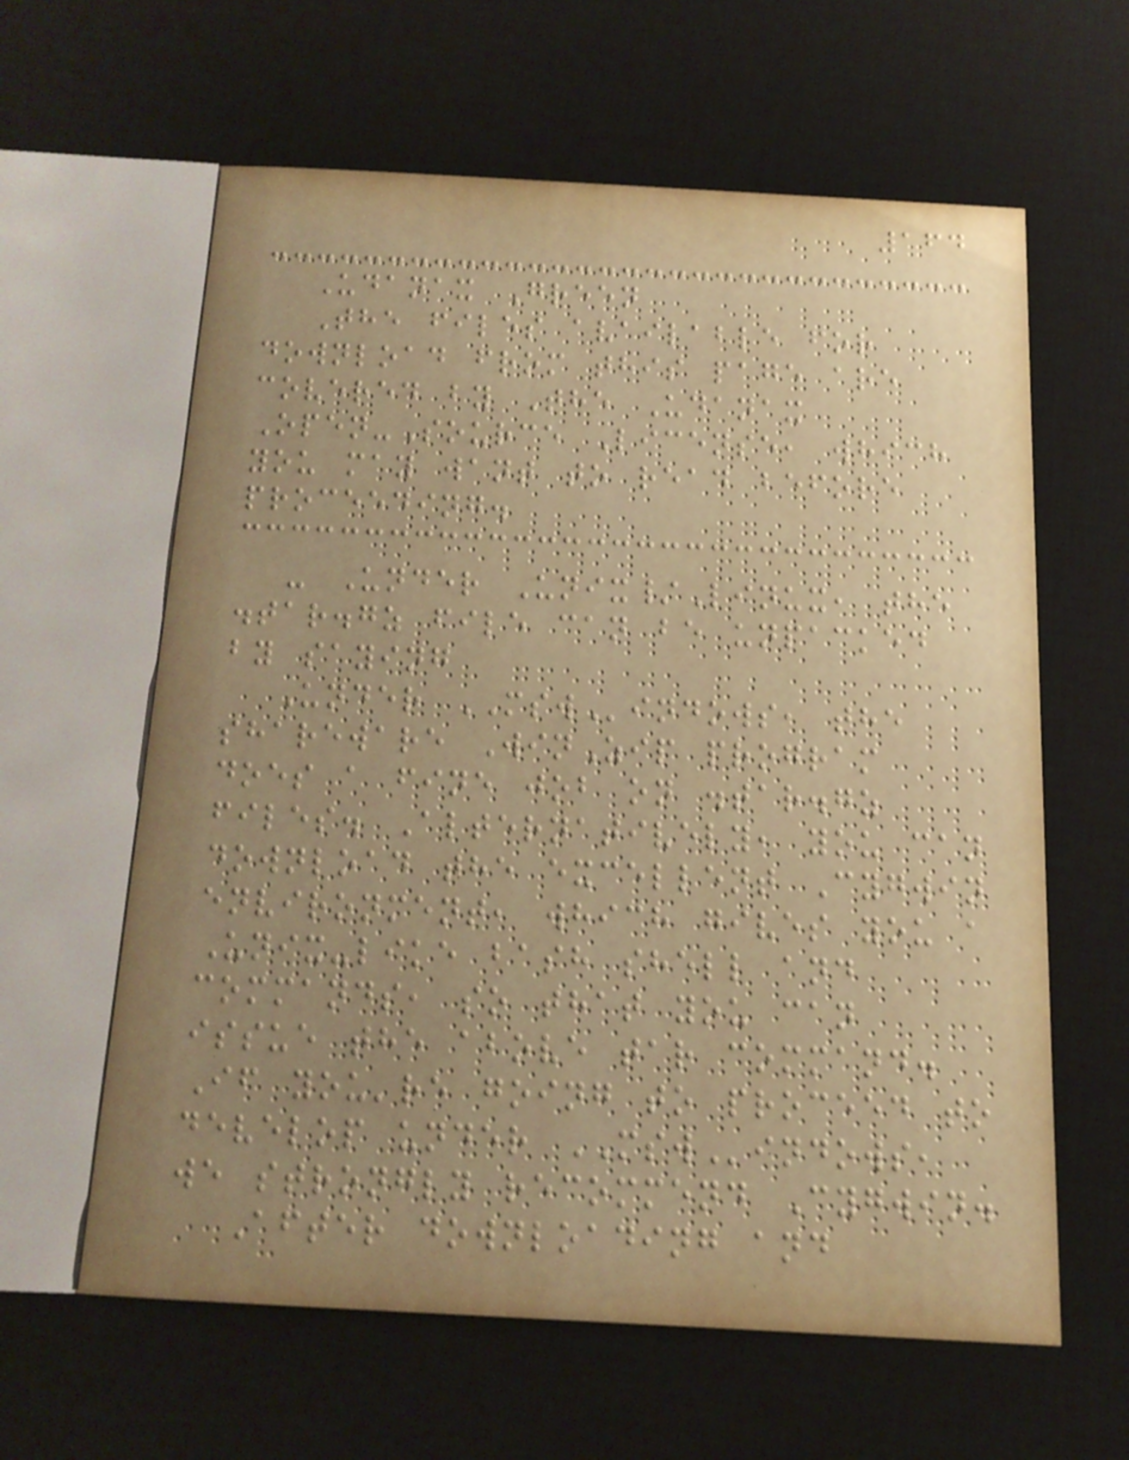164
Udanax Green
The files available for
download from this page are
covered by The Udanax
Open-Source License, which
you may want to read before
proceeding.
- Under Unix/Linux, the
.tar.gz file can be unpacked
by saying
Under MSWindows, the
shareware WinZip program
does a fine job on .tar.gz
files. Alternatively, you can
download the excellent Cygwin
environment, which gives you a
Unix-like bash shell and
commands, so that you can
issue the above tar command.
If you're going to proceed to
develop under MSWindows,
we strongly recommend Cygwin.
After downloading and
